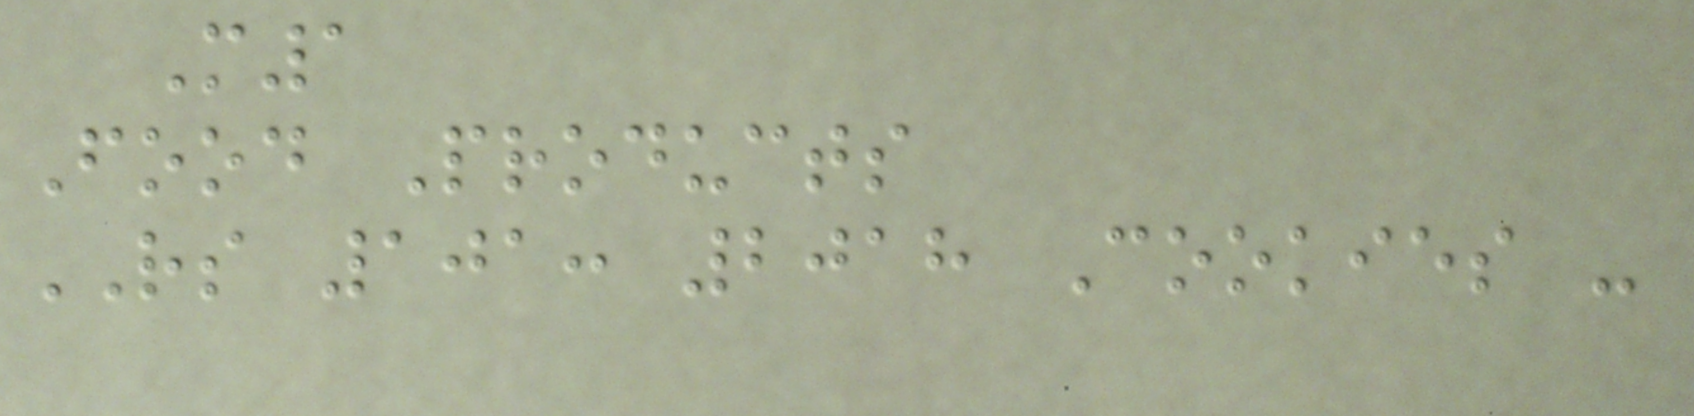M1
Food Products
RS 101: 2018 Cookies -
